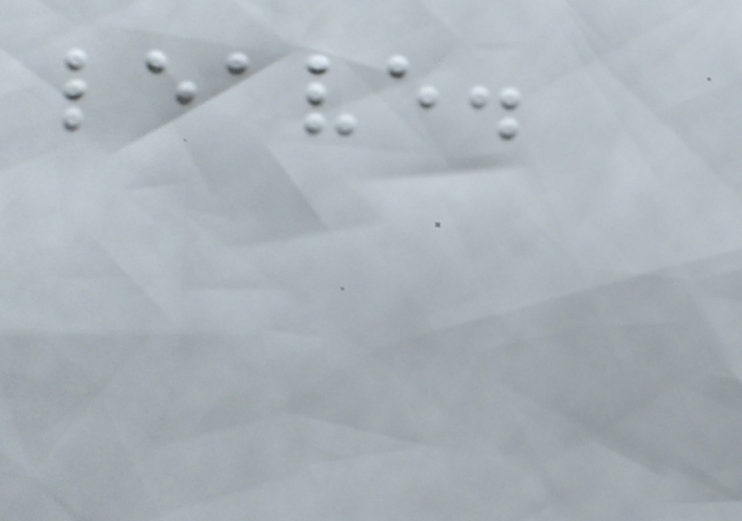leave.
